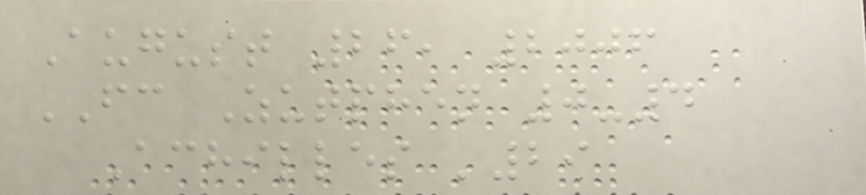August 26, 2006
FC Zutphen 0-4
Achilles '29
